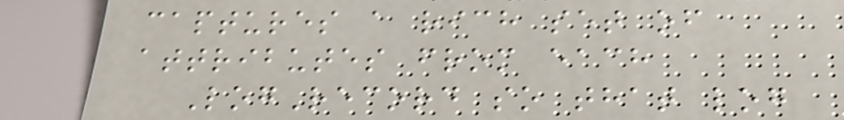captures a rich set of
attributes from each
LogRecord so that log
